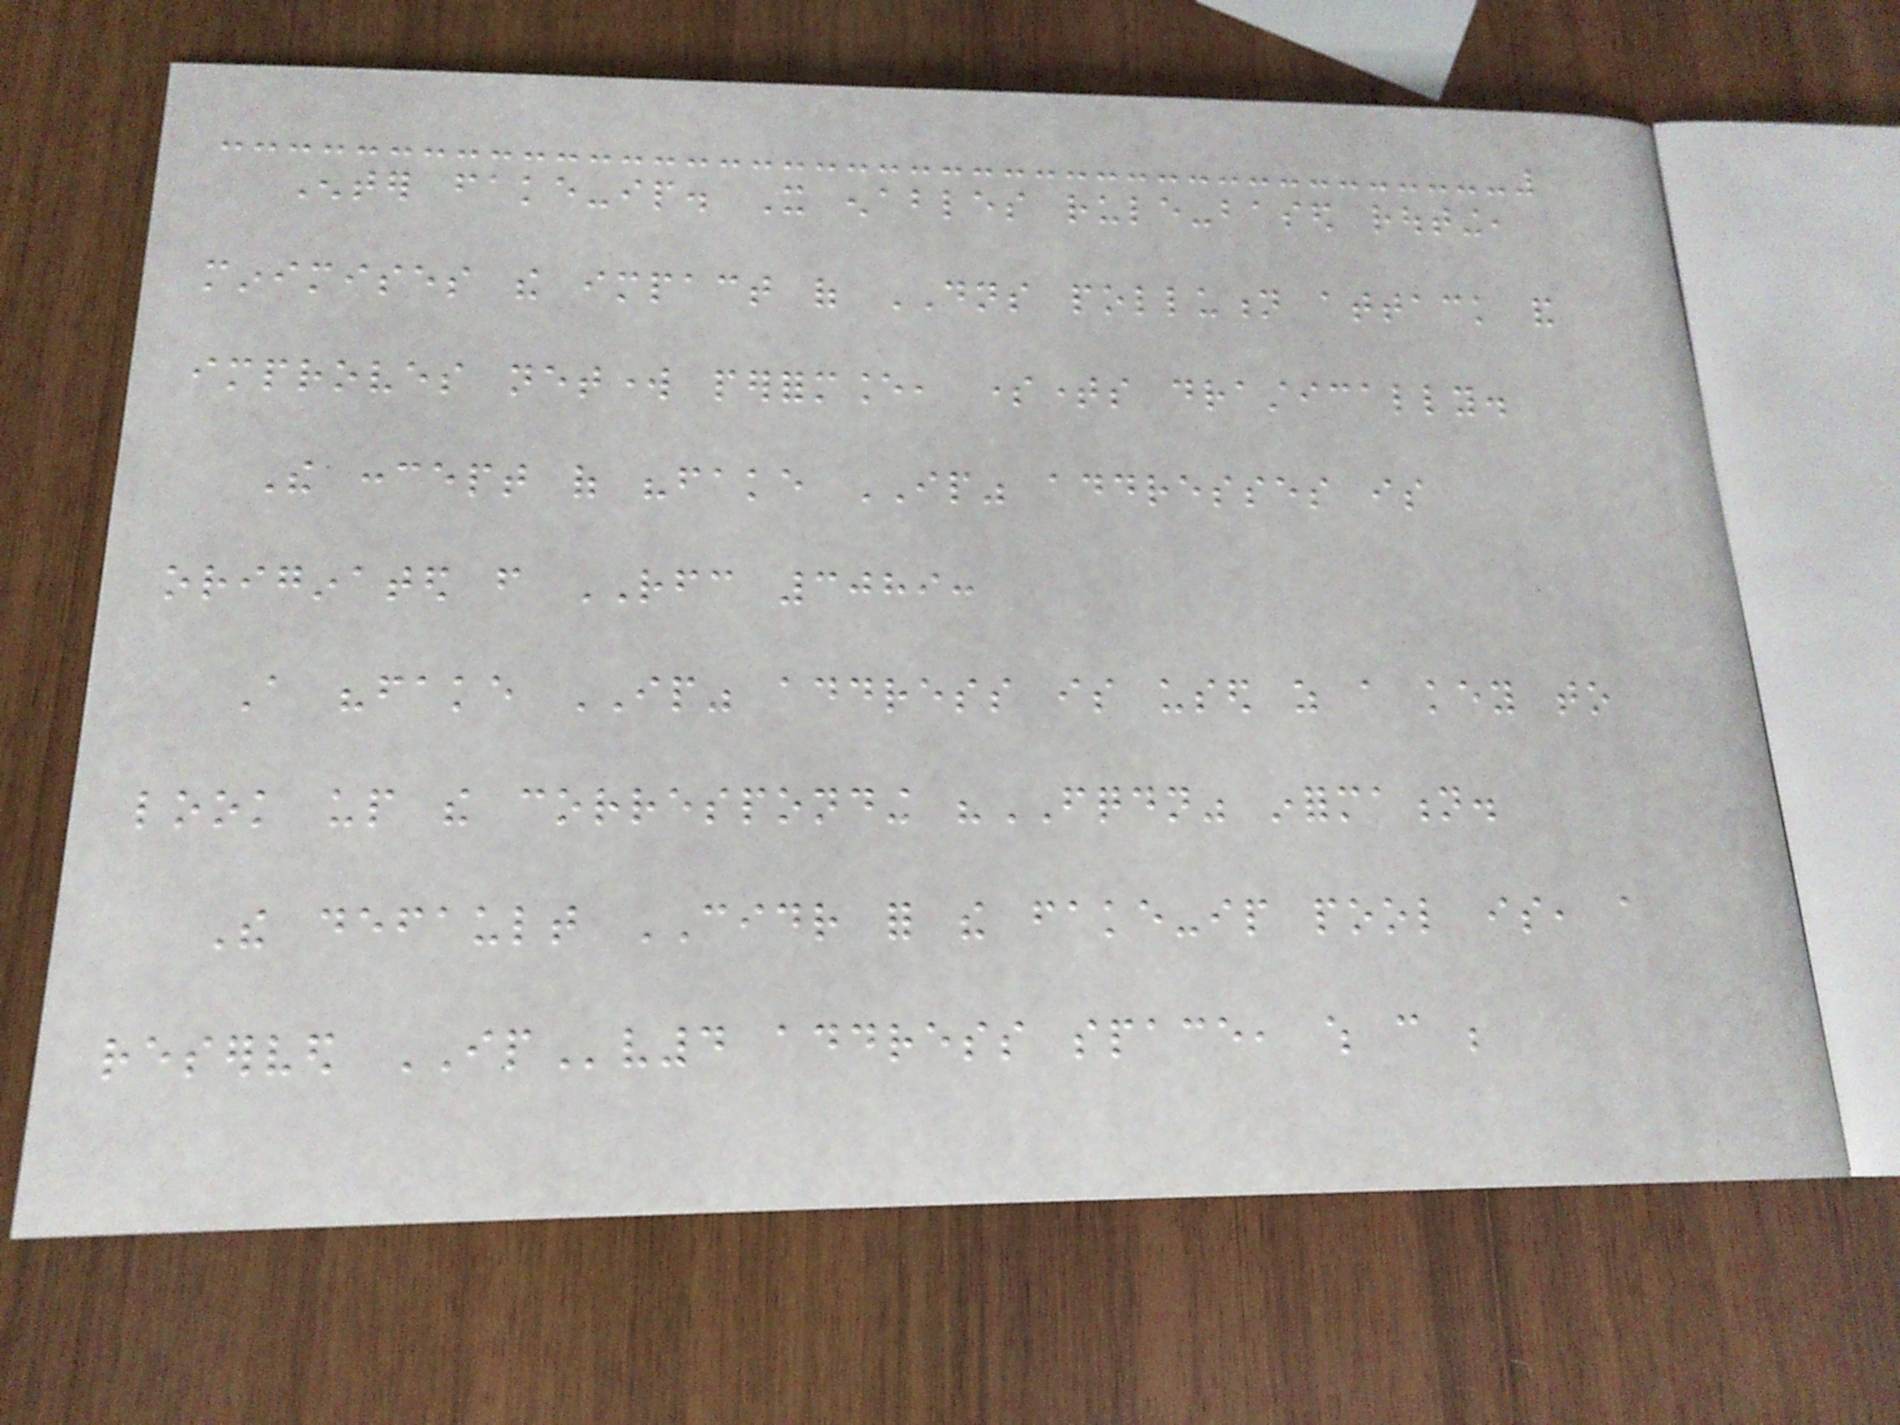Enter fake-ip. It enables rule-based routing,
minimises the impact of DNS pollution attack and
improves network performance, sometimes drastically.
The concept of "fake IP" addresses is
originated from RFC 3089:
A "fake IP" address is used as a key to
look up the corresponding "FQDN" information.
The default CIDR for the fake-ip pool is, a
reserved IPv4 address space, which can be
